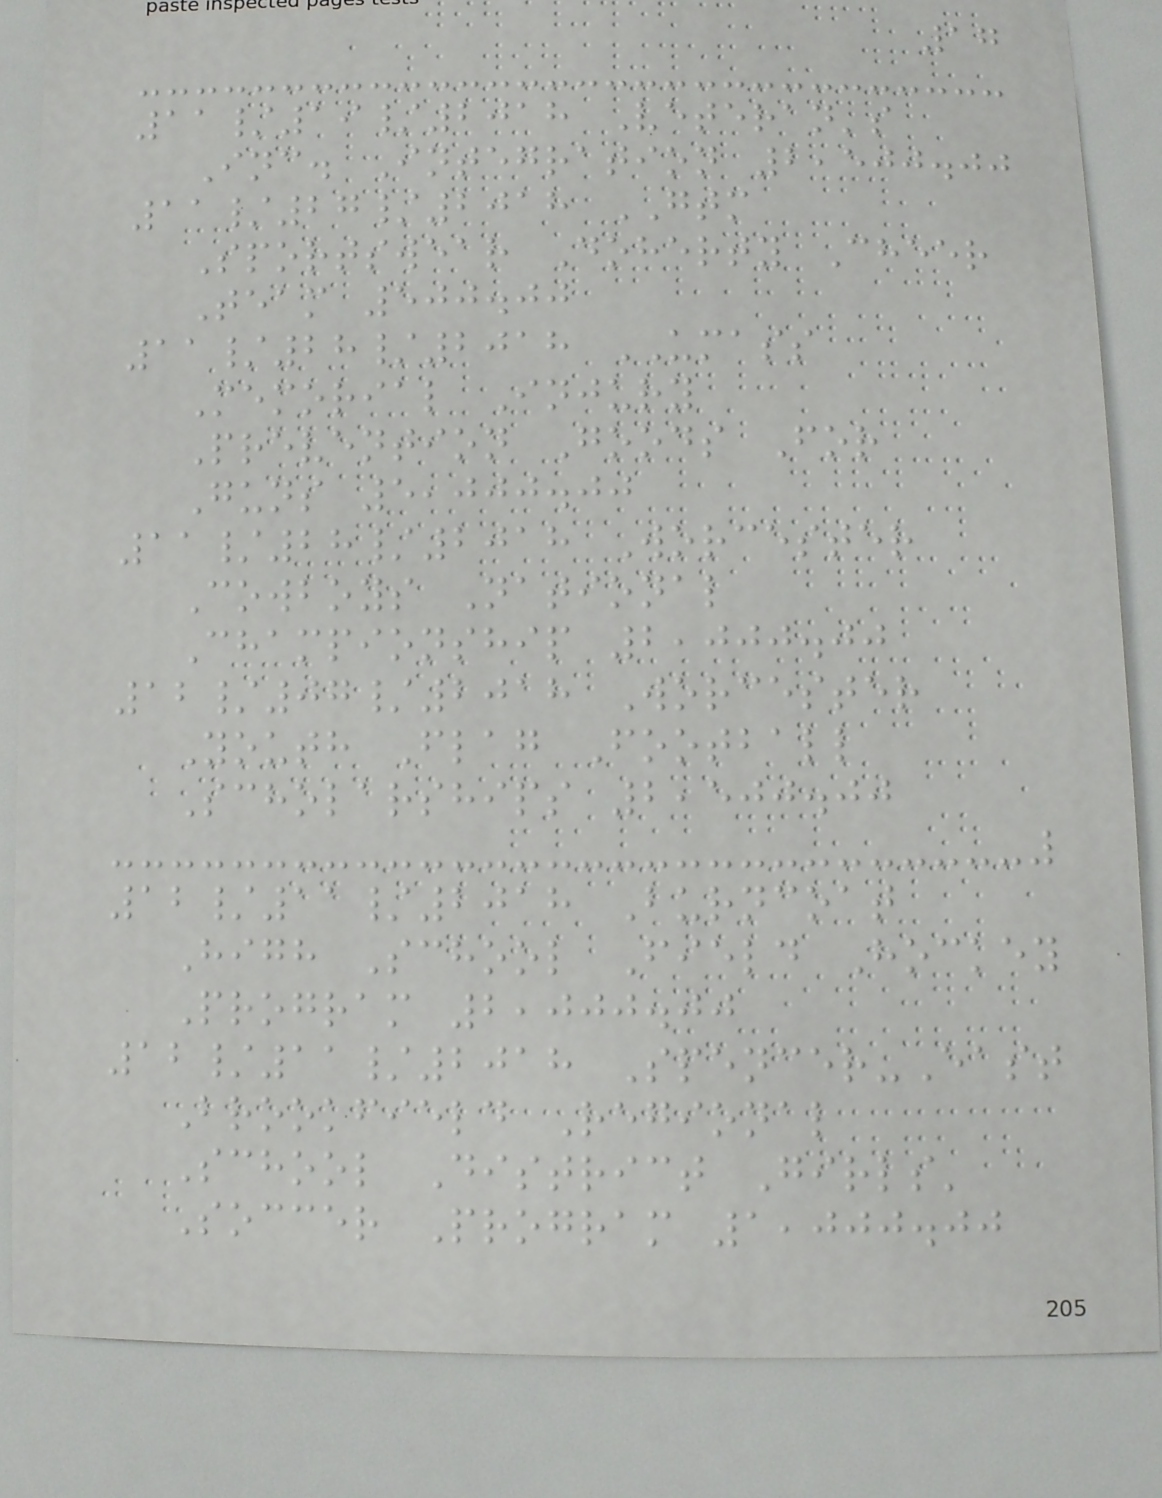17
11/19/2018 Veteran's
Inc. Integration 2,500.00
11/27/2018 GTM
Sportswear Doherty Cheer
Team 500.00
11/28/2018 UMASS
Memorial Injury
Prevention Goods For
Guns 5,000.00
11/28/2018 Worcester
Cowboys National
Championship 2,000.00
12/07/2018 Worcester
Youth Flag Football
Scholarships 2,500.00
12/11/2018 Burncoat
High School Field Hockey
Program 2,000.00
12/11/2018 Spencer-East
Brookfield Regional
School District Girls'
Soccer Program 1,000.00
